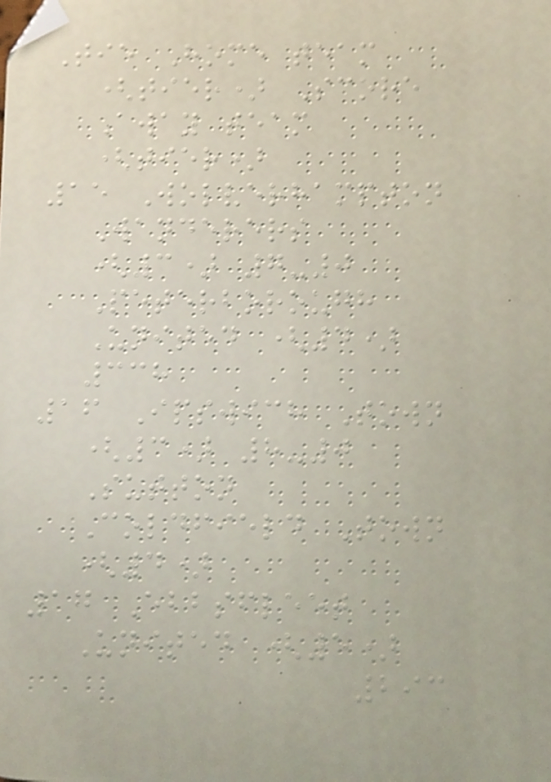Tie Home team
(tier) Score
Away team
(tier)
15 Wolverhampton
Wanderers
(3) 7-0
Peterborough
United (4)
338
16 Ipswich Town
(3) 8-0
Sutton
Coldfield Town
(4)
17 Ebbsfleet
United (5)
293
